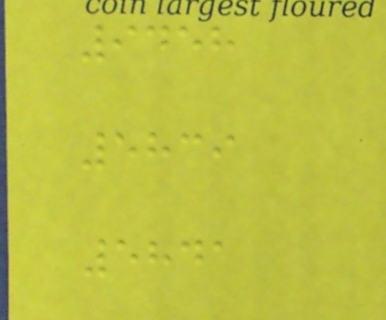9458
5839
5841
